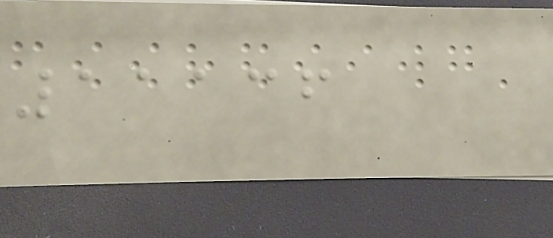11136
